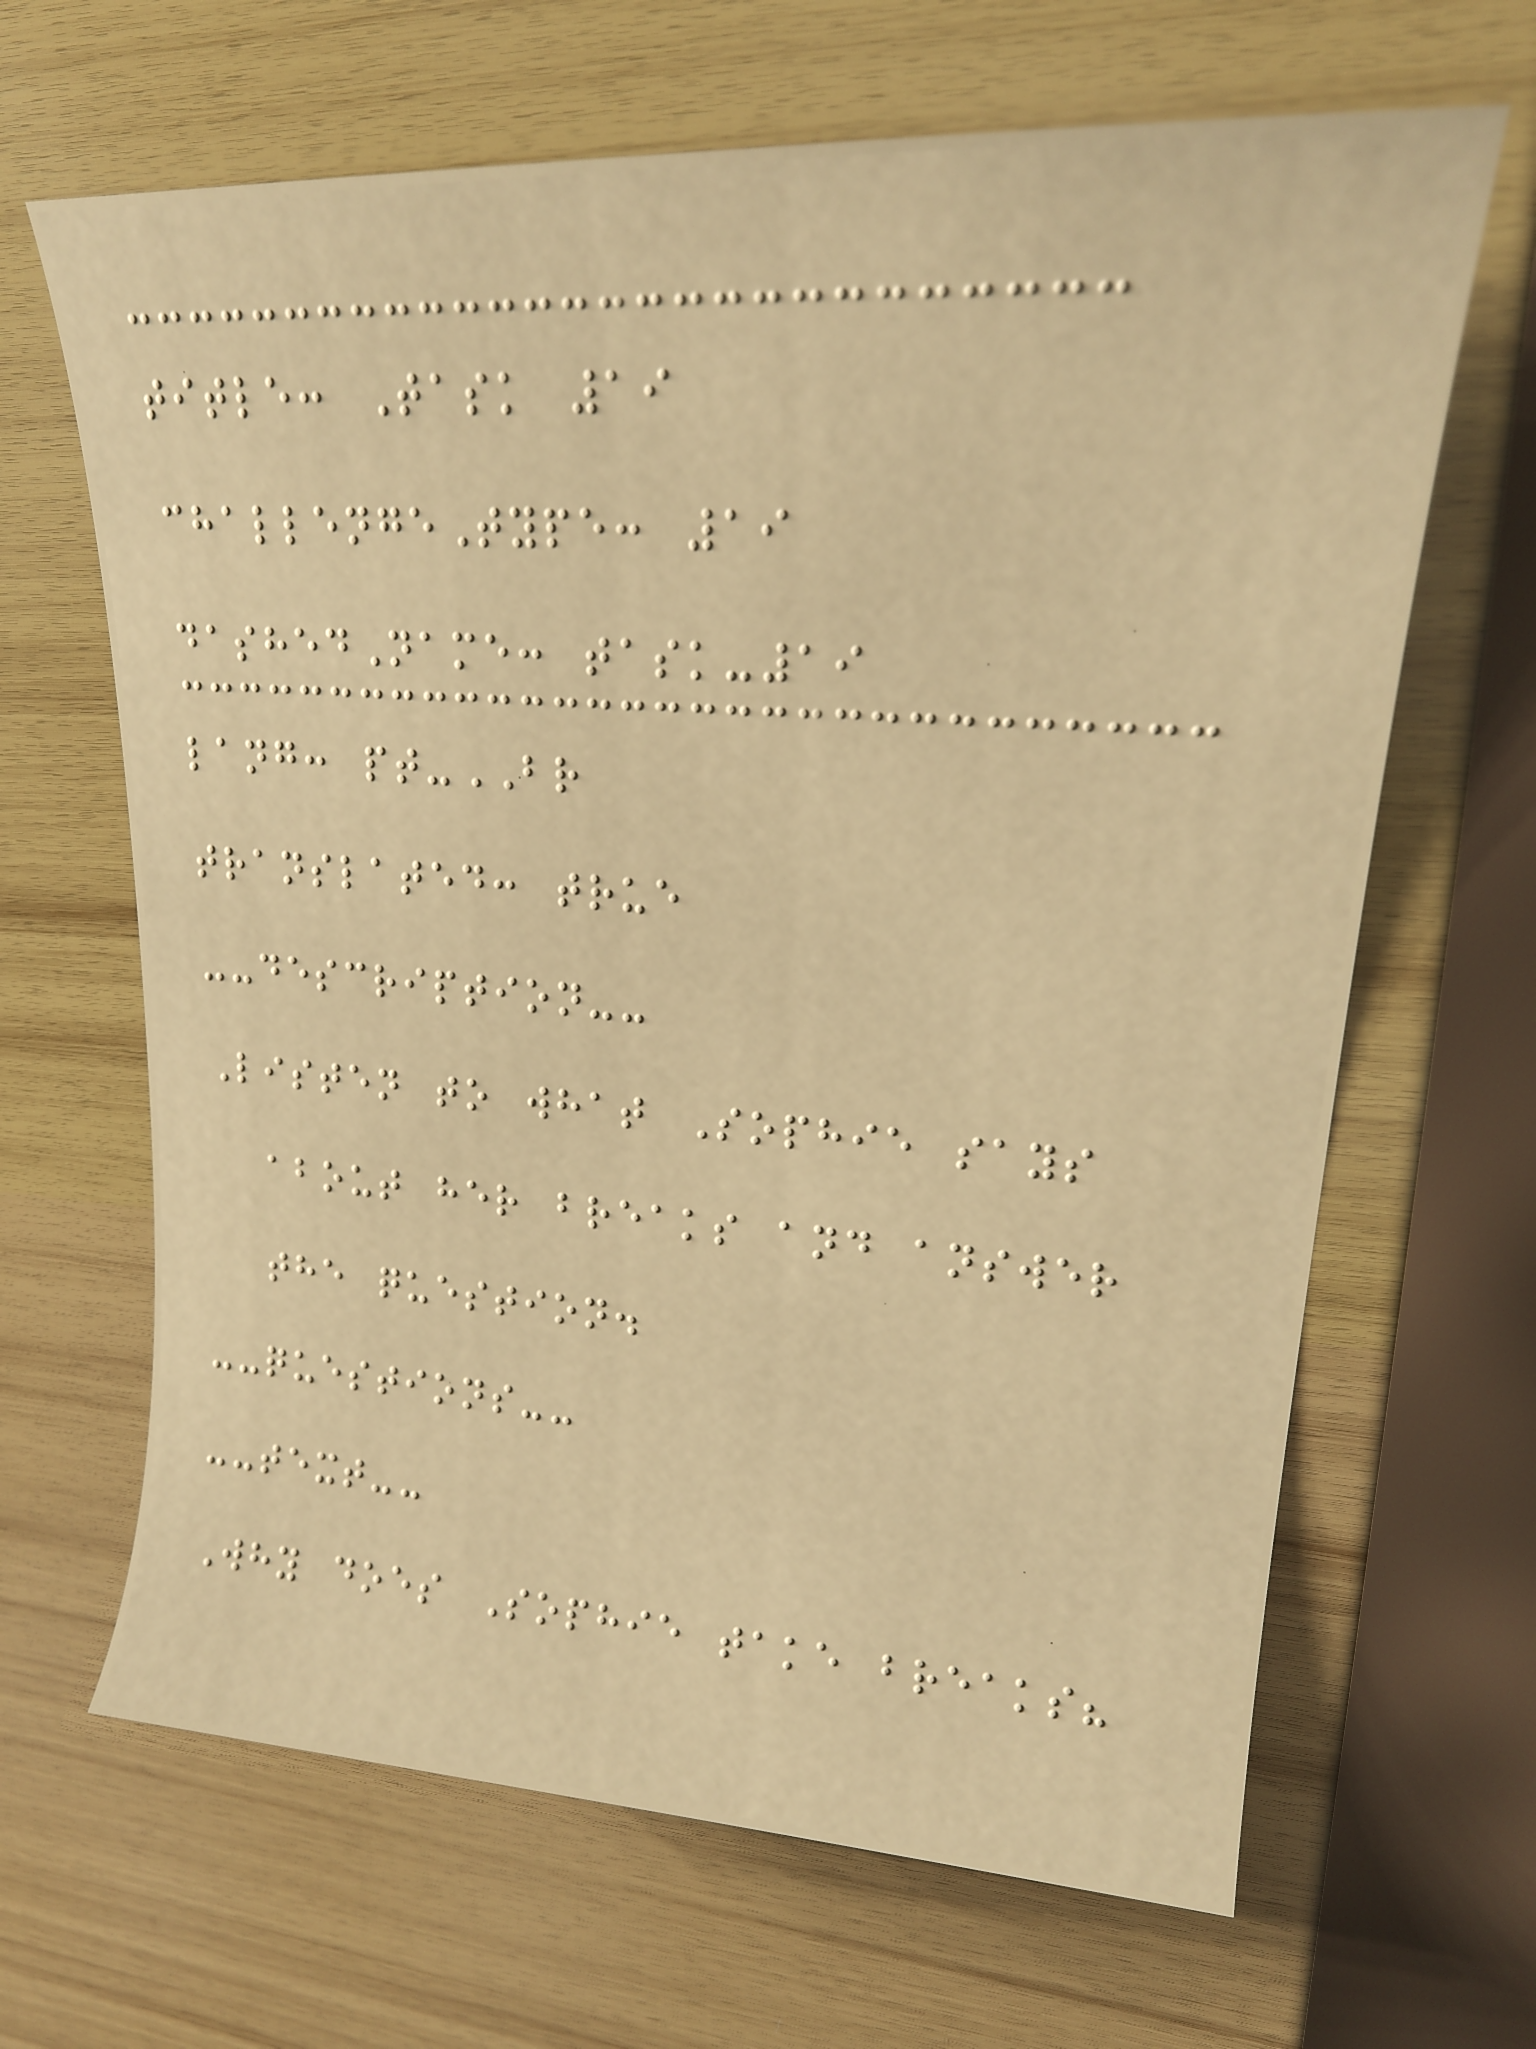title: Task 19
challengeType: 19
dashedName: task-19
lang: pt-BR
translated: true
--description--
Listen to what Sophie says
about her breaks and answer
the question.
--questions--
--text--
Why does Sophie take breaks?
